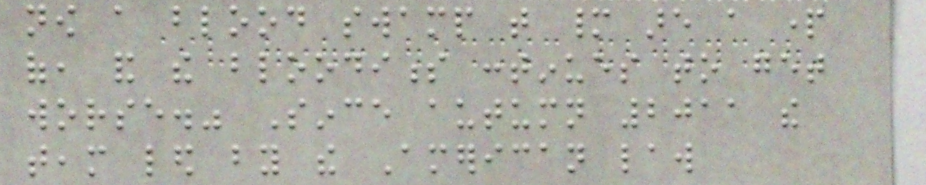now a blood swamp that many are a part
of, and the bloodiness continues to get
worse." Since autumn 2011 the
team led by the American law
